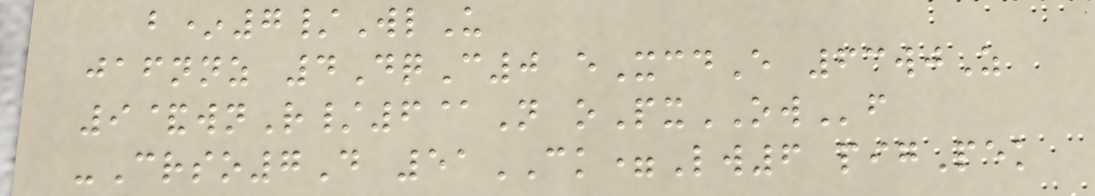b*7/WlU
jafnnz 4DqC0 eXcdE 63wjZ
9&wnR/6@N oPxOWf
-Crso7D 51CK=Lw6 pigPek
